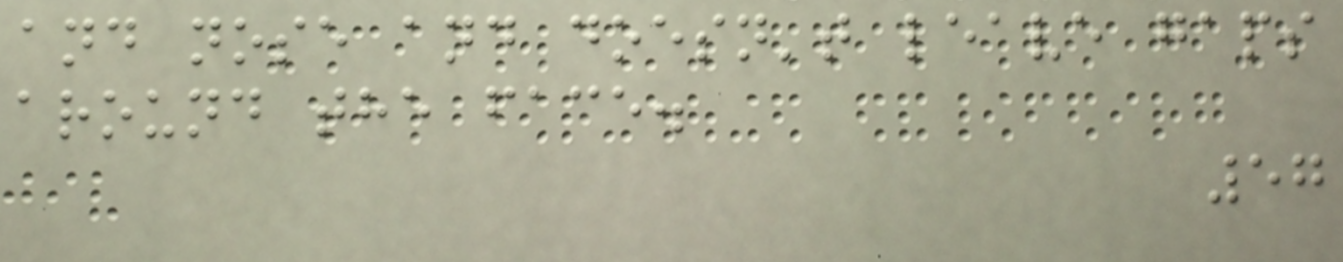and nose and doesn't leave gaps
around the face.
57
